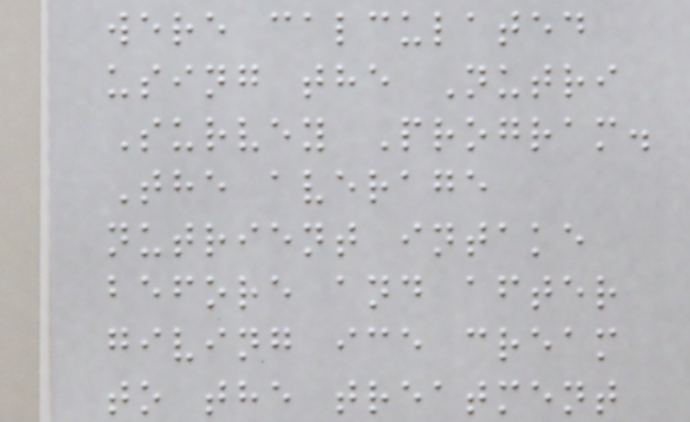were calculated
using the Nutri
Survey Program.
The average
nutrient intake
before and after
giving ice cream
to the treatment
